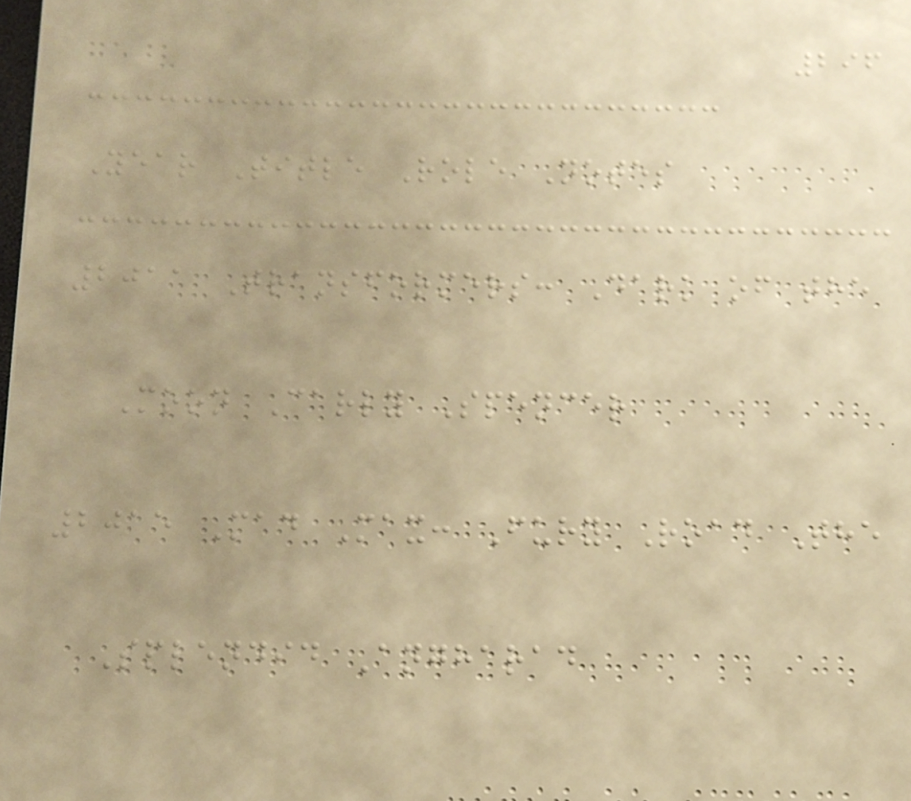296
Year Title Role Notes
2011 Transformers: Dark of the
Moon Carly Spencer
2015 Mad Max: Fury Road The
Splendid Angharad
